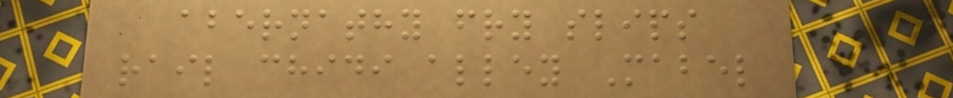abernathy fry slips
rail chidi alley Mabel
